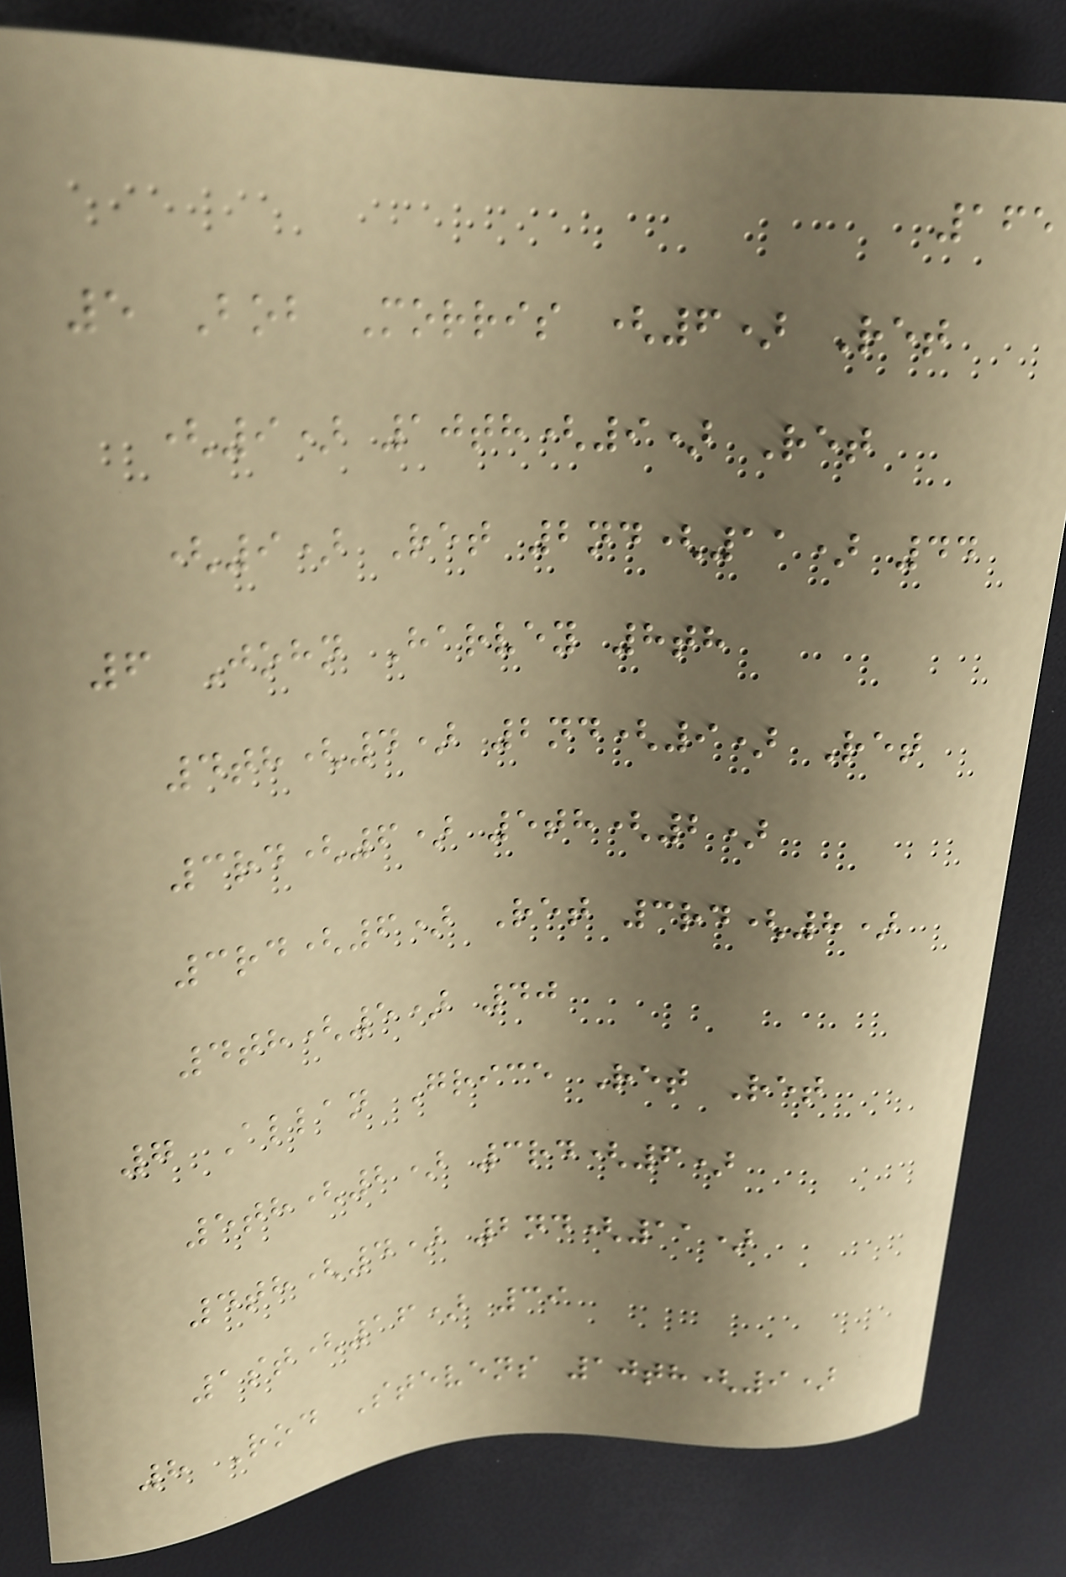165
5 Bob Morris (6) Ret
(9) 10th(9) Ret
(9) Ret 2nd(11) 44
6 John Harvey 8th
4th(4) 2nd(9) Ret
3rd(6) 5th(2)
3rd(6) Ret 3rd(8)
4th(5) 40
7 Allan Grice Ret Ret
5th(2) 3rd(6)
4th(4) 2nd(11)
1st(16) 39
8 Rod Stevens 10th(9)
